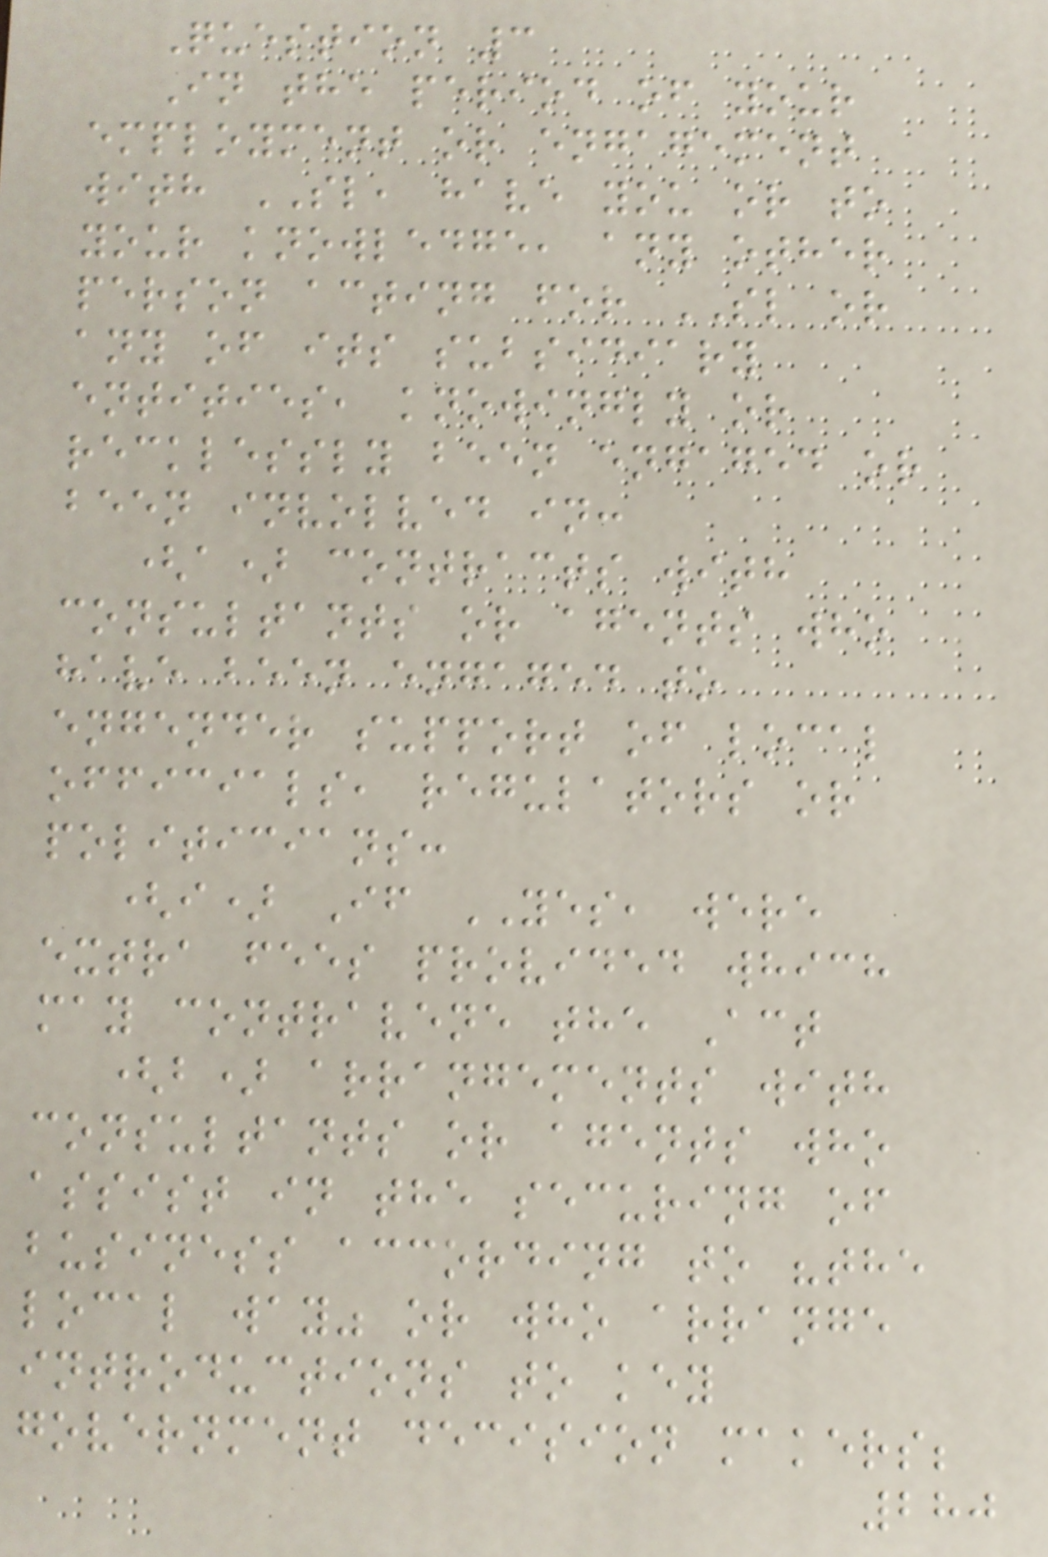Question 3
In the period of your
employment or engagement
with SL, have you or to
your knowledge, any other
person acting for SL or
any of its subsidiary
entities, knowingly or
recklessly been engaged or
been involved in:
(a) contracts with
consultants or agents who
have been engaged to
engender support of local
officials, regulators or
politicians:
(i) If YES, were
extra fees provided which
may contravene the Act
(b) arrangements with
consultants or agents who
assist in the securing of
business according to "the
local way" or who arrange
introductions to key
government decision makers;
280
